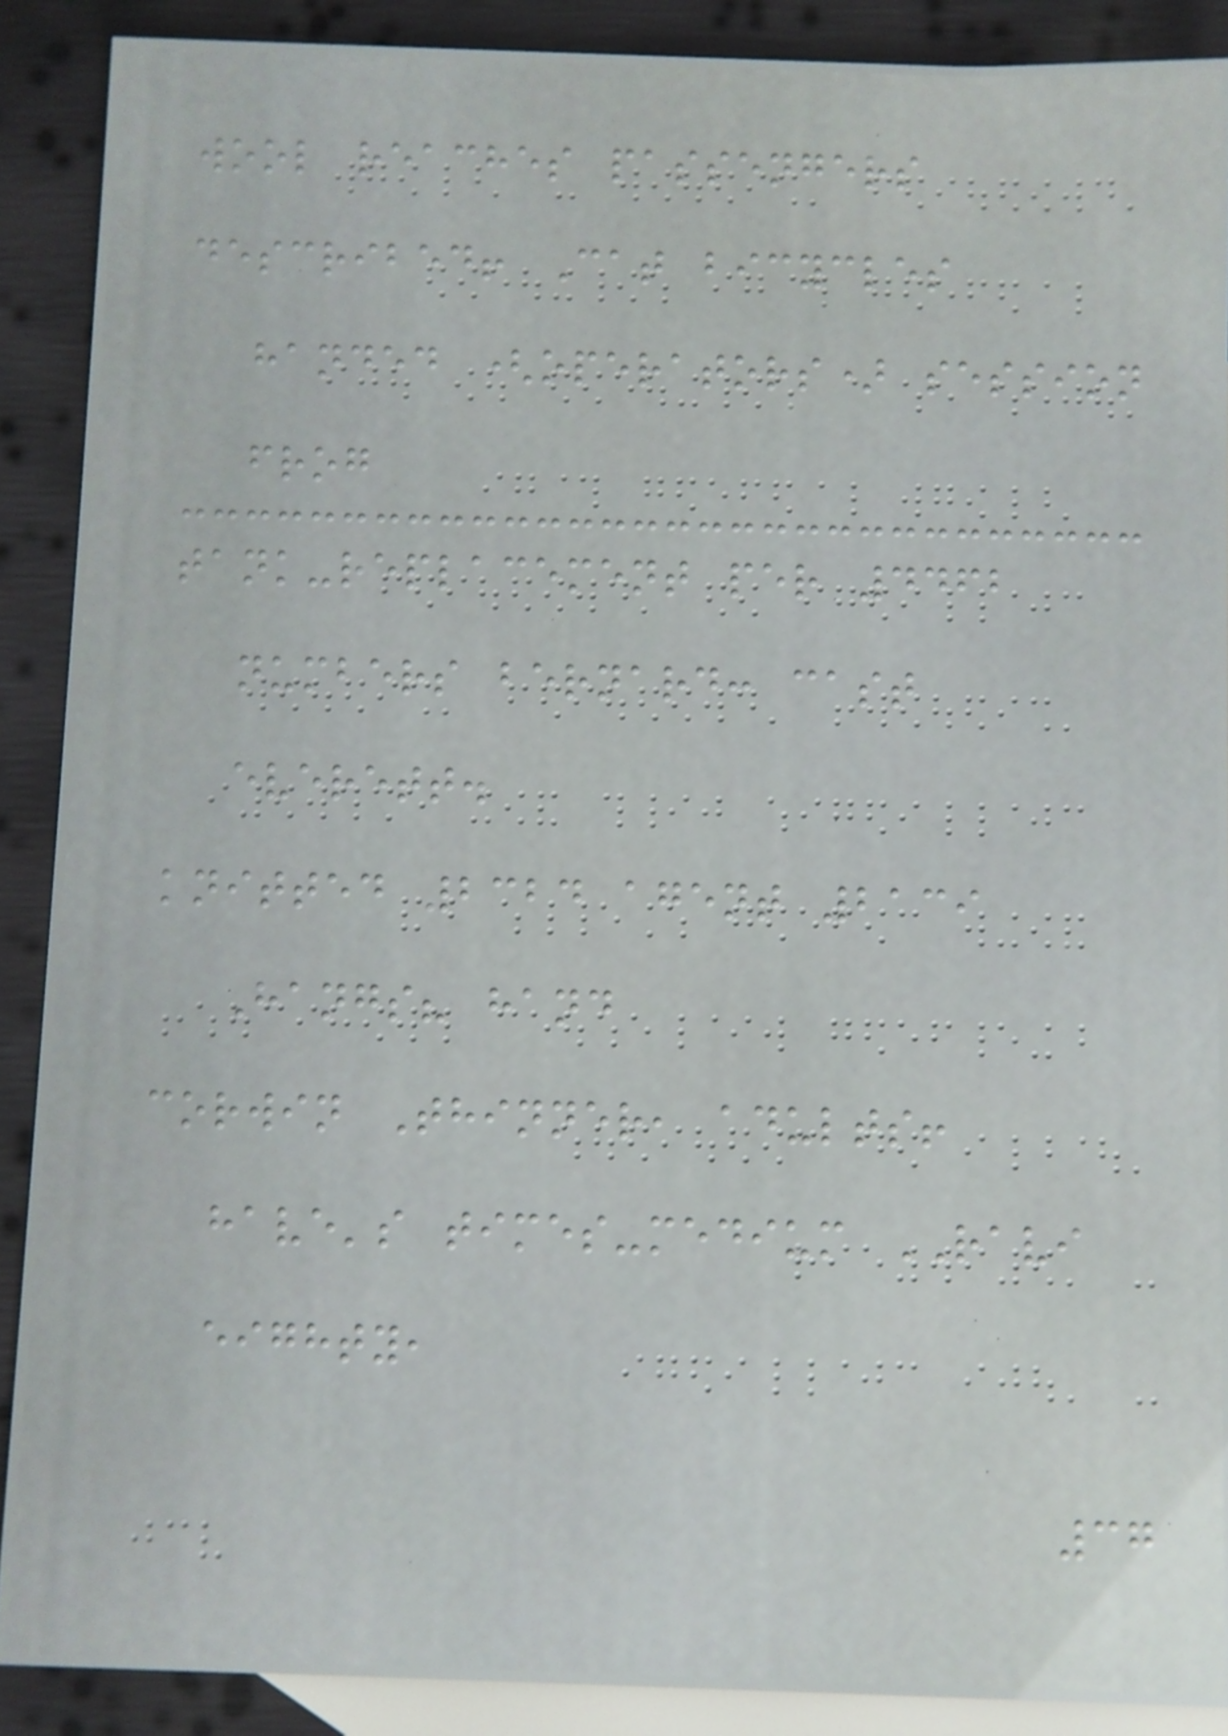wool reaches passengers
described! Cat bicycles
handed (operators) session
frog
tank-replacement per 4462
numbers bernard: cast
everett.
knitted 2324 agent 2139
Hangs? hand
corwin Thinner, adults!
have's times-medium RAVI
eighty,
37
